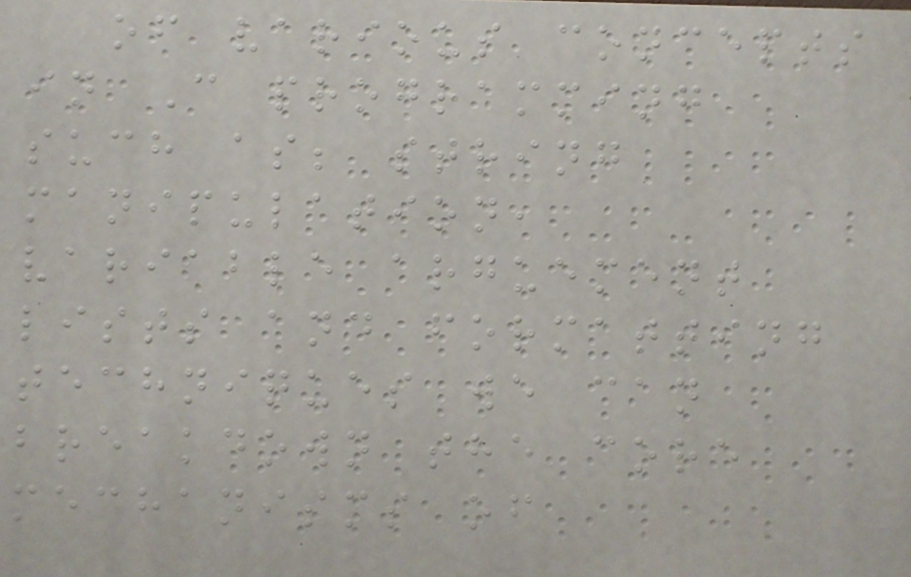of various concepts
in C programming
such as; string
manipulation,
variable arguement
lists and formatting
techniques we can
breakdown the core
mechanisms of
